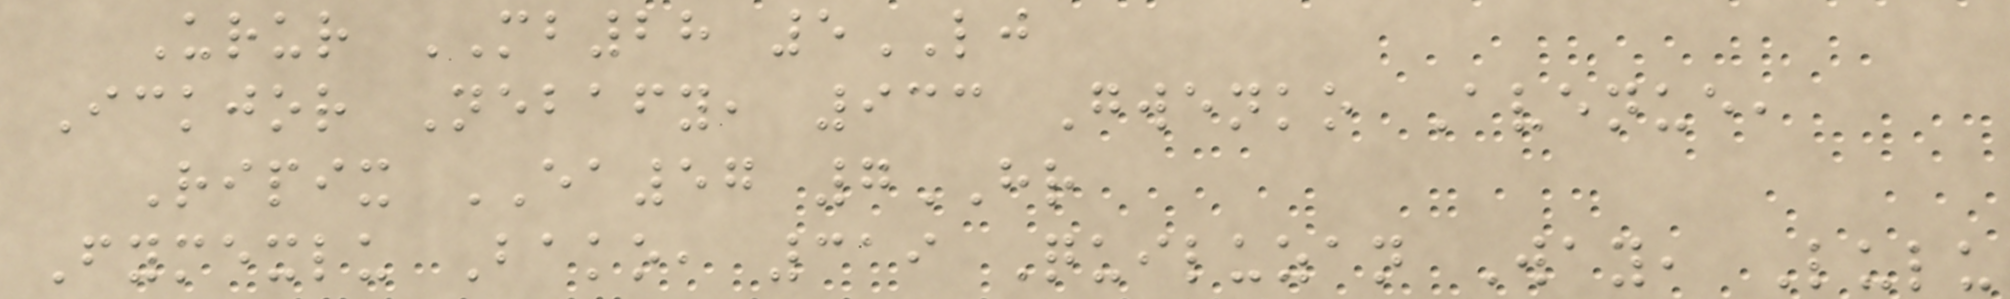Urur MB28 5LJ
Ickjor Nebafy, 933 Gwenko Avenue,
Ripix EA57 7HR
Fymexlu Bako, 319 Quiluzan Way, Lulu
